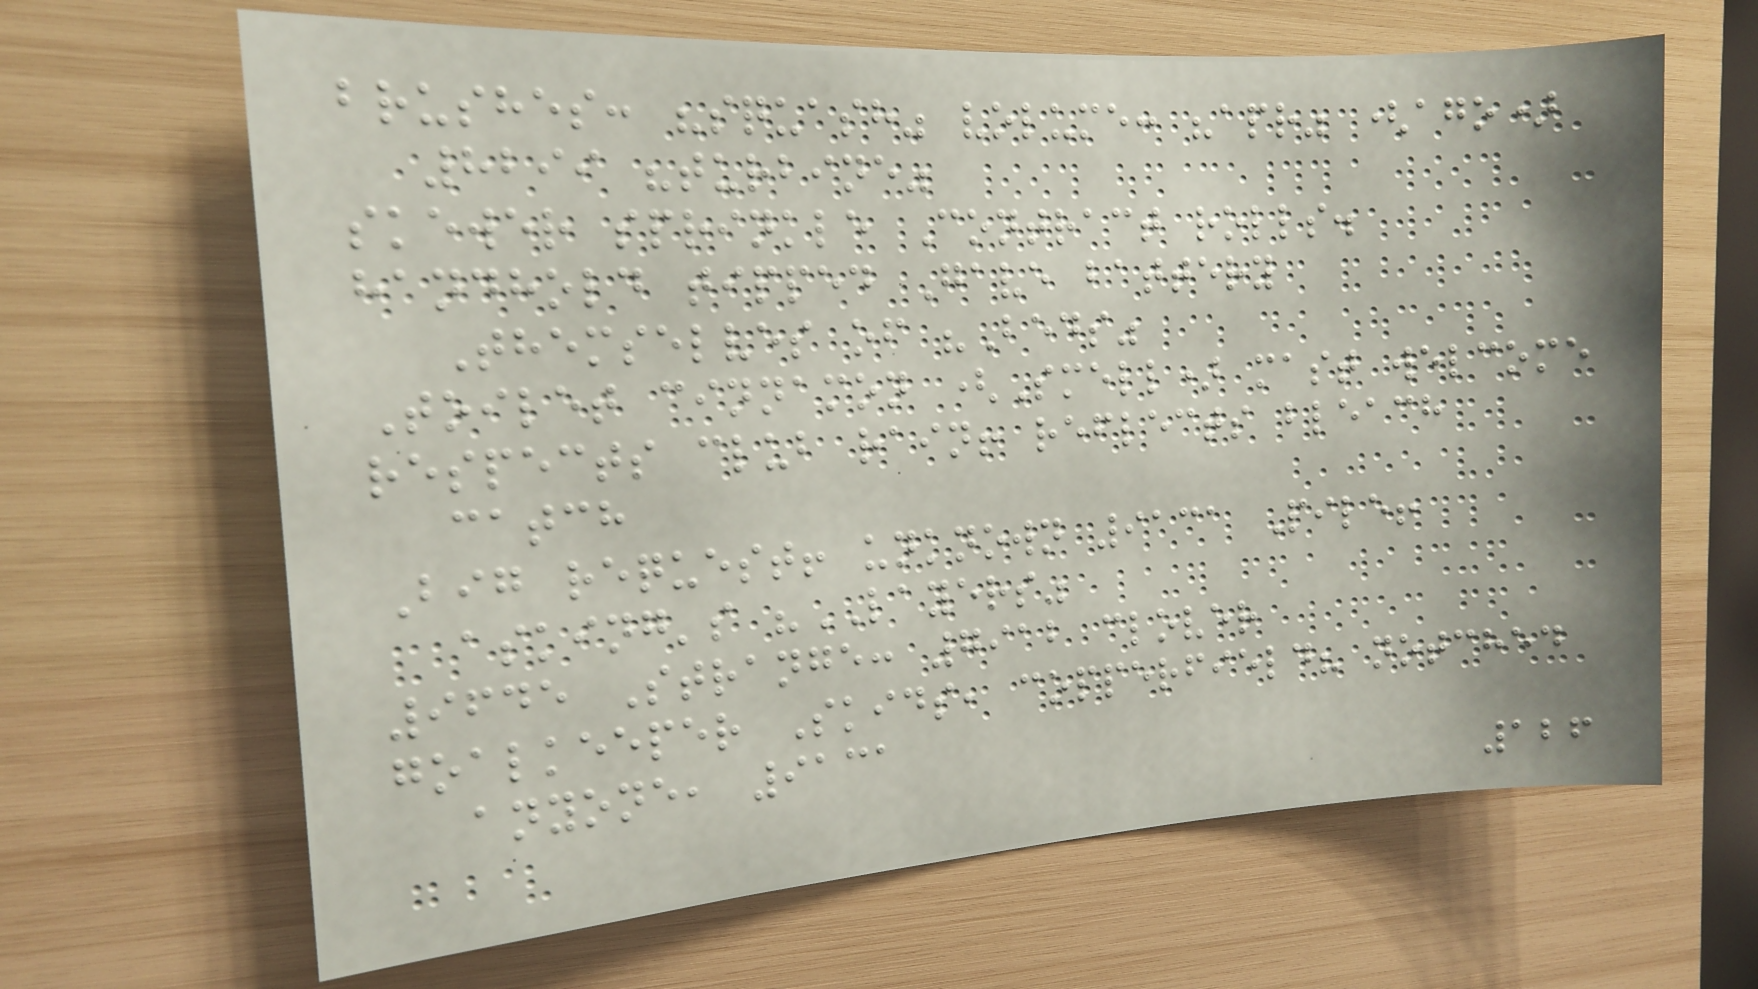brushes: "squash" volume: "apr" (ago)
8299 "turbine"
skewer sprinkle Contract rolls.
handhold tipped Gave battery
Themselves of "Beds"
Toilet cinnamon (Smell) mast welcome
respects club rain! reflects bleach
catch
Big request! unknown 9131 Pile!
asking's "LAYERS"
9645 Strange: 7912 clover
goalkeeper Skids, copperfield? notched
anyone, 9131
126
